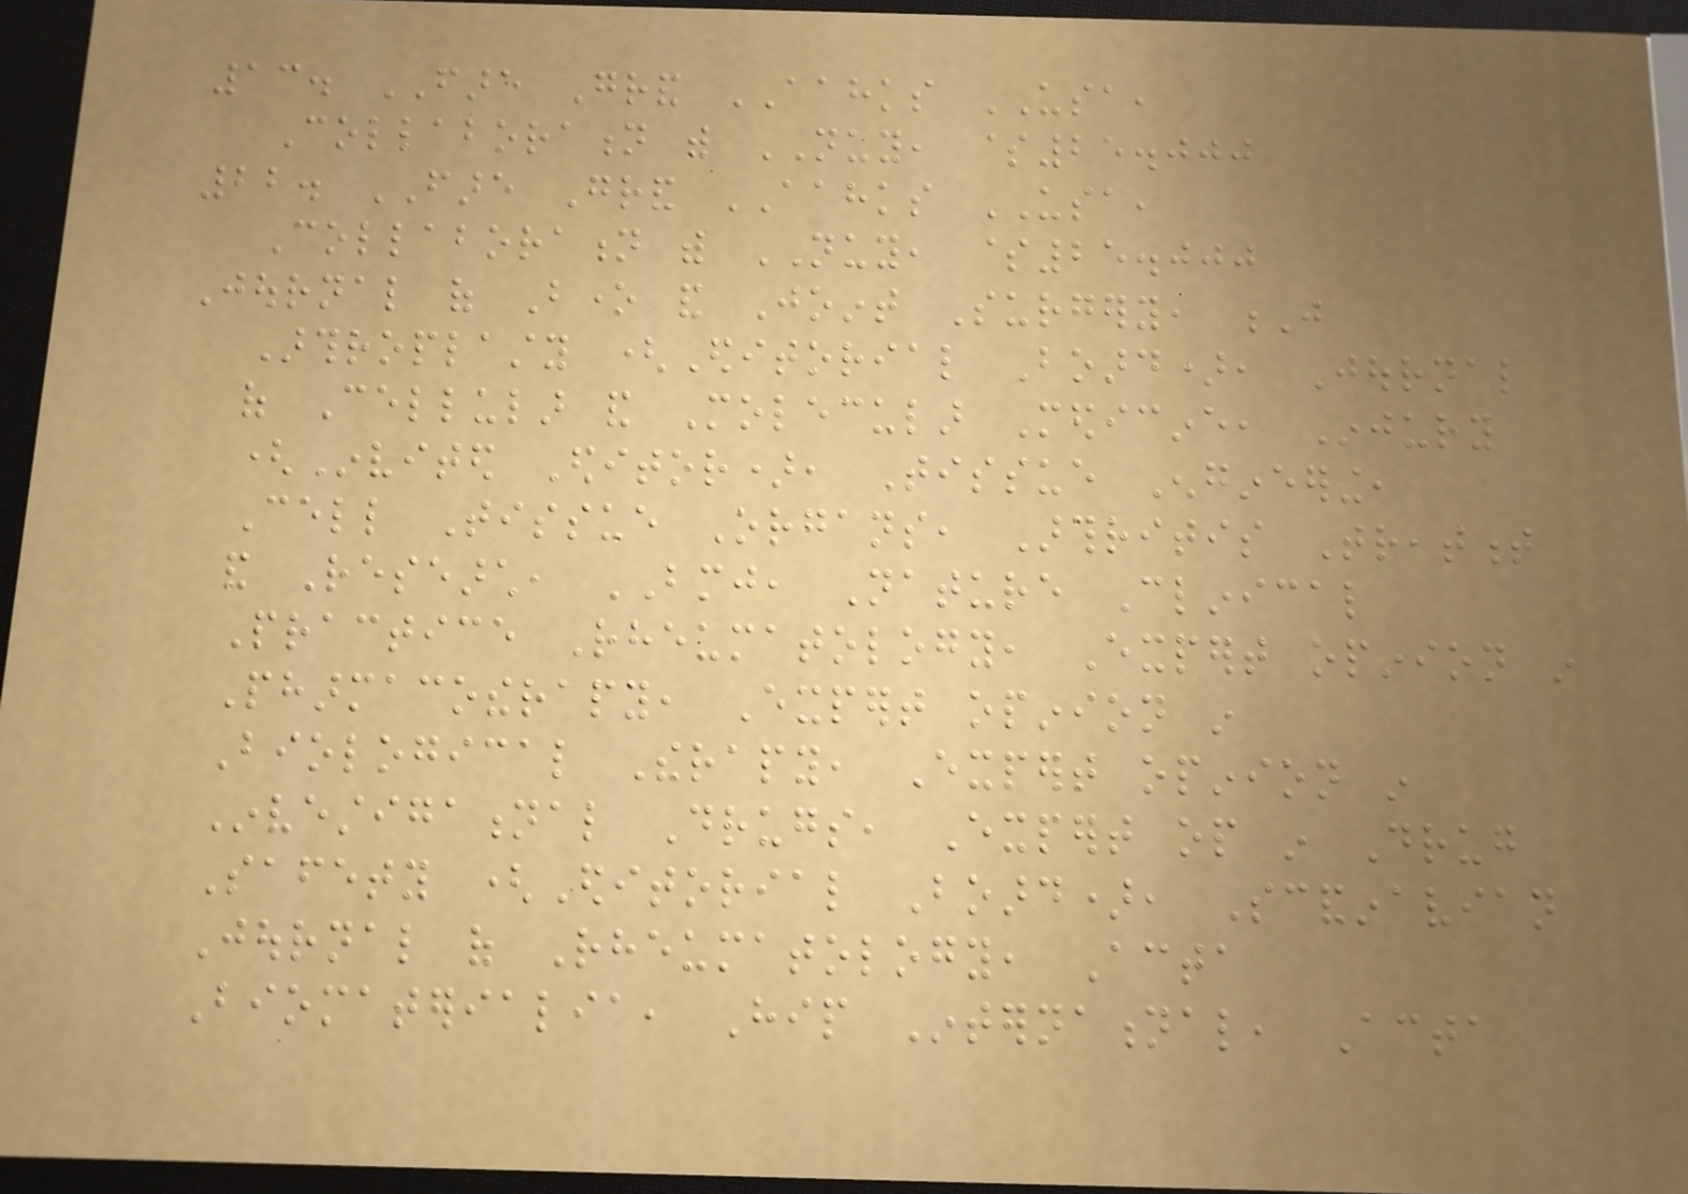13. FARE Grand AAHKS USA,
Collaboration with NUY, $25.000
22. FARE Grand AAHKS USA,
Collaboration with NUY, $25.000
Journal of Bone and Joint Surgery, J
Arthroplasty (Editorial Board), Journal
of Cellular and Molecular Medicine, Injury
(Invited Editor), Tissue Engineering,
Cell Tissue Organs, Arthritis Treatment
and Research, BMJ, Nature Clinical
Practice Rheumatology, Expert opinion in
Pharmacotherapy, Expert opinion in
Biological Therapy, Expert opinion in
Investigational Drugs, Expert op in Drug
Safety (Editorial Board), Scandinavian
Journal of Rheumatology, Acta
Biomaterialia, Hip International, Acta
